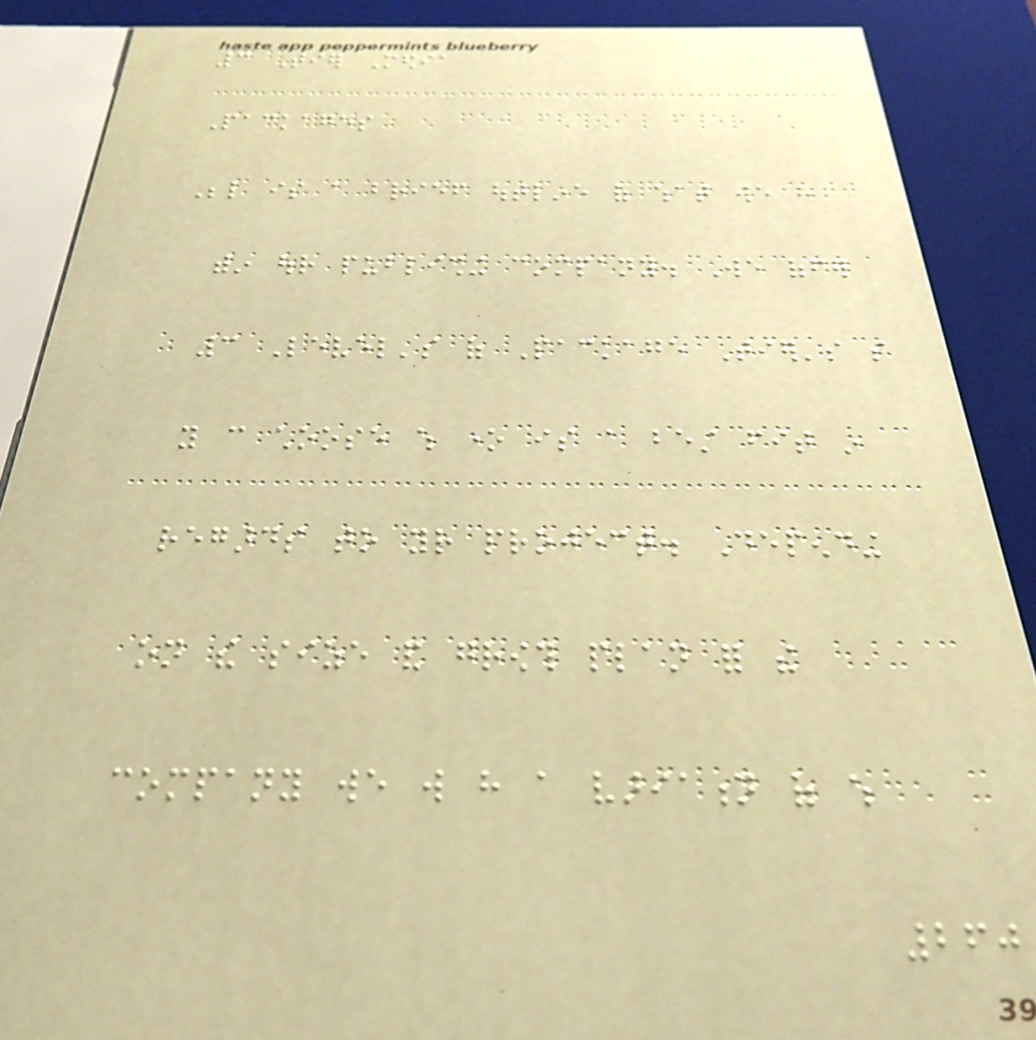3 Tier Media
Packages
Below is a brief outline of what we have
within our publishing company. We offer
3 Level's of Package Tier's so
you can choose which one is a best fit in
regards to your project. Depending
on the size and growth plan for the
company we will have a variation of which
260
